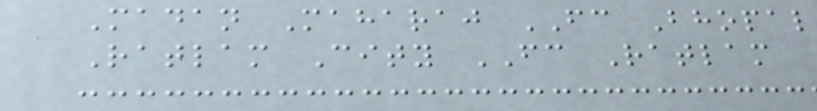Madan Maharaj FC Bhopal
Ratlam City FC Ratlam
